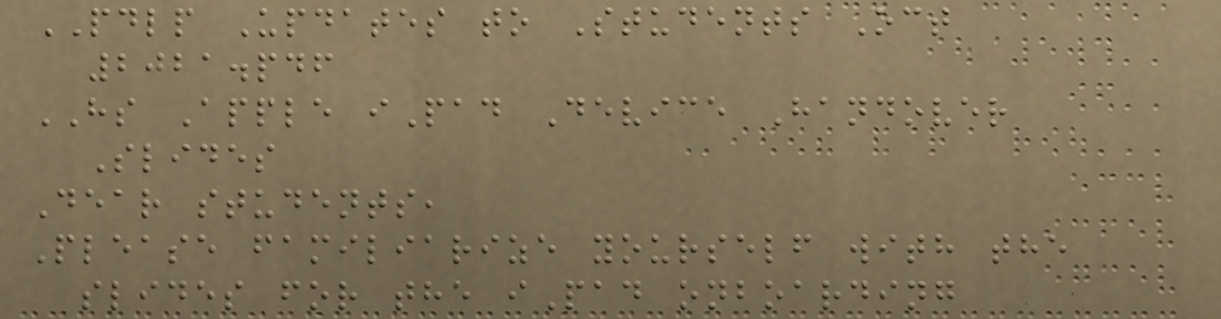PDLP Updates to Students Oct
2021.pdf
HS Apple iPad Device Handover
Slides
Dear students,
Please familiarize yourself with the
slides for the iPad onboarding
